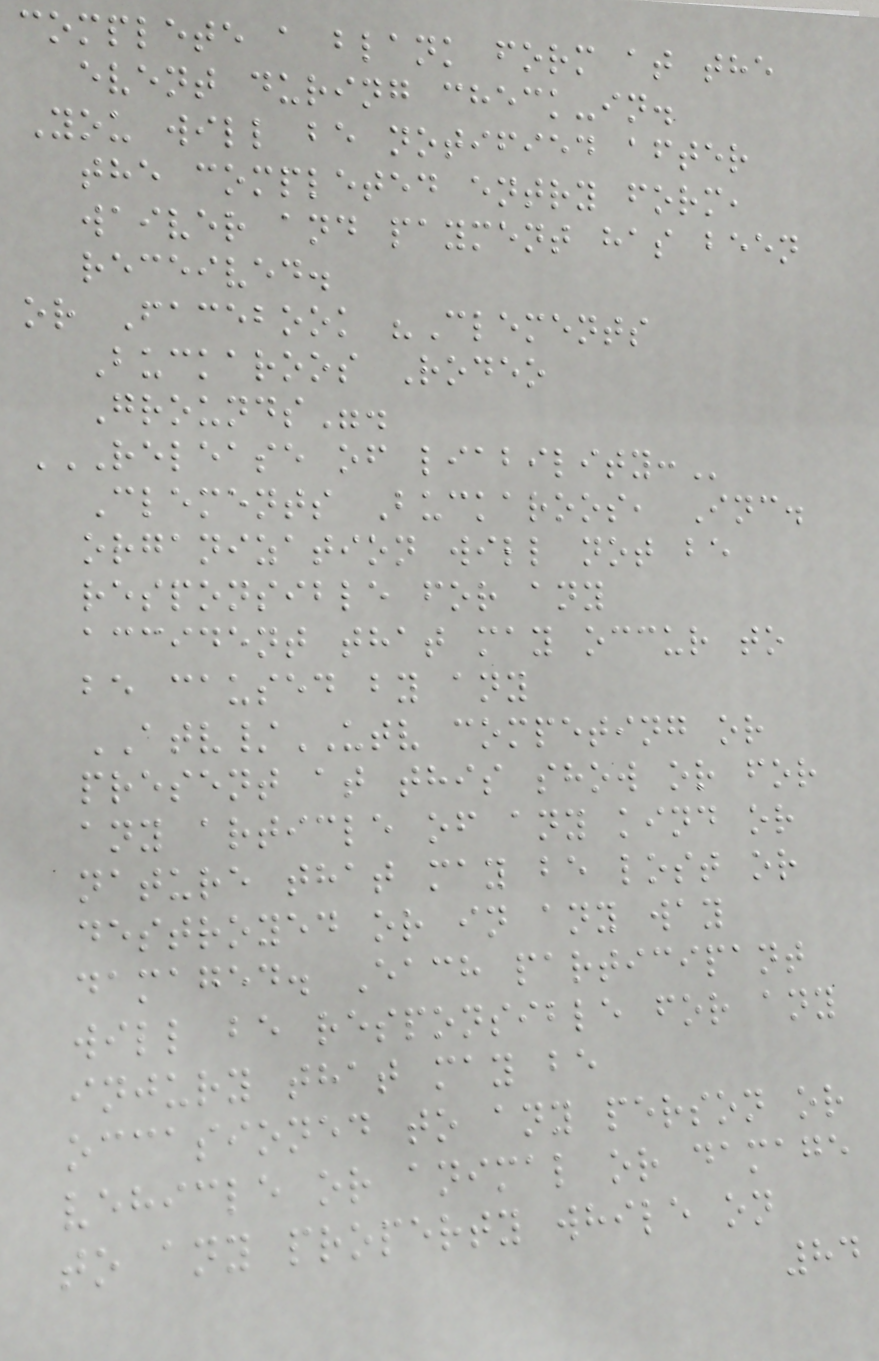complete a blank form at the
event during check-in.
You will be notified after
the completed entry form,
waiver and payment has been
received.
or Facebook "Clements
Buckaroos Rodeo
Grounds".
RELEASE OF LIABILITY:
Clements Buckaroos, Inc.
organization will not be
responsible for any
accident that may occur to
be caused by any
ATV/UTV competing or
present at this show or for
any article of any kind or
nature that may be lost or
destroyed or in any way
damaged. Each participant
will be responsible for any
injury that may be
occasioned to any person or
vehicle or animal or damage
to any property while on
84
